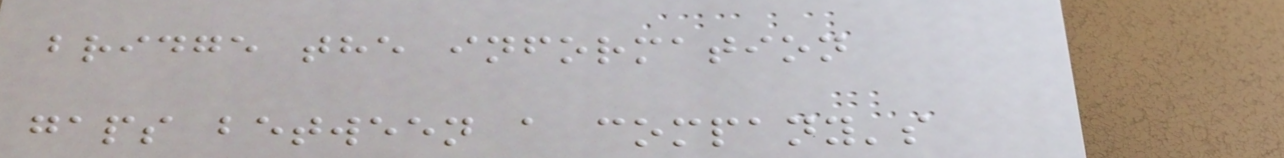bridge the information
gaps between a company's
